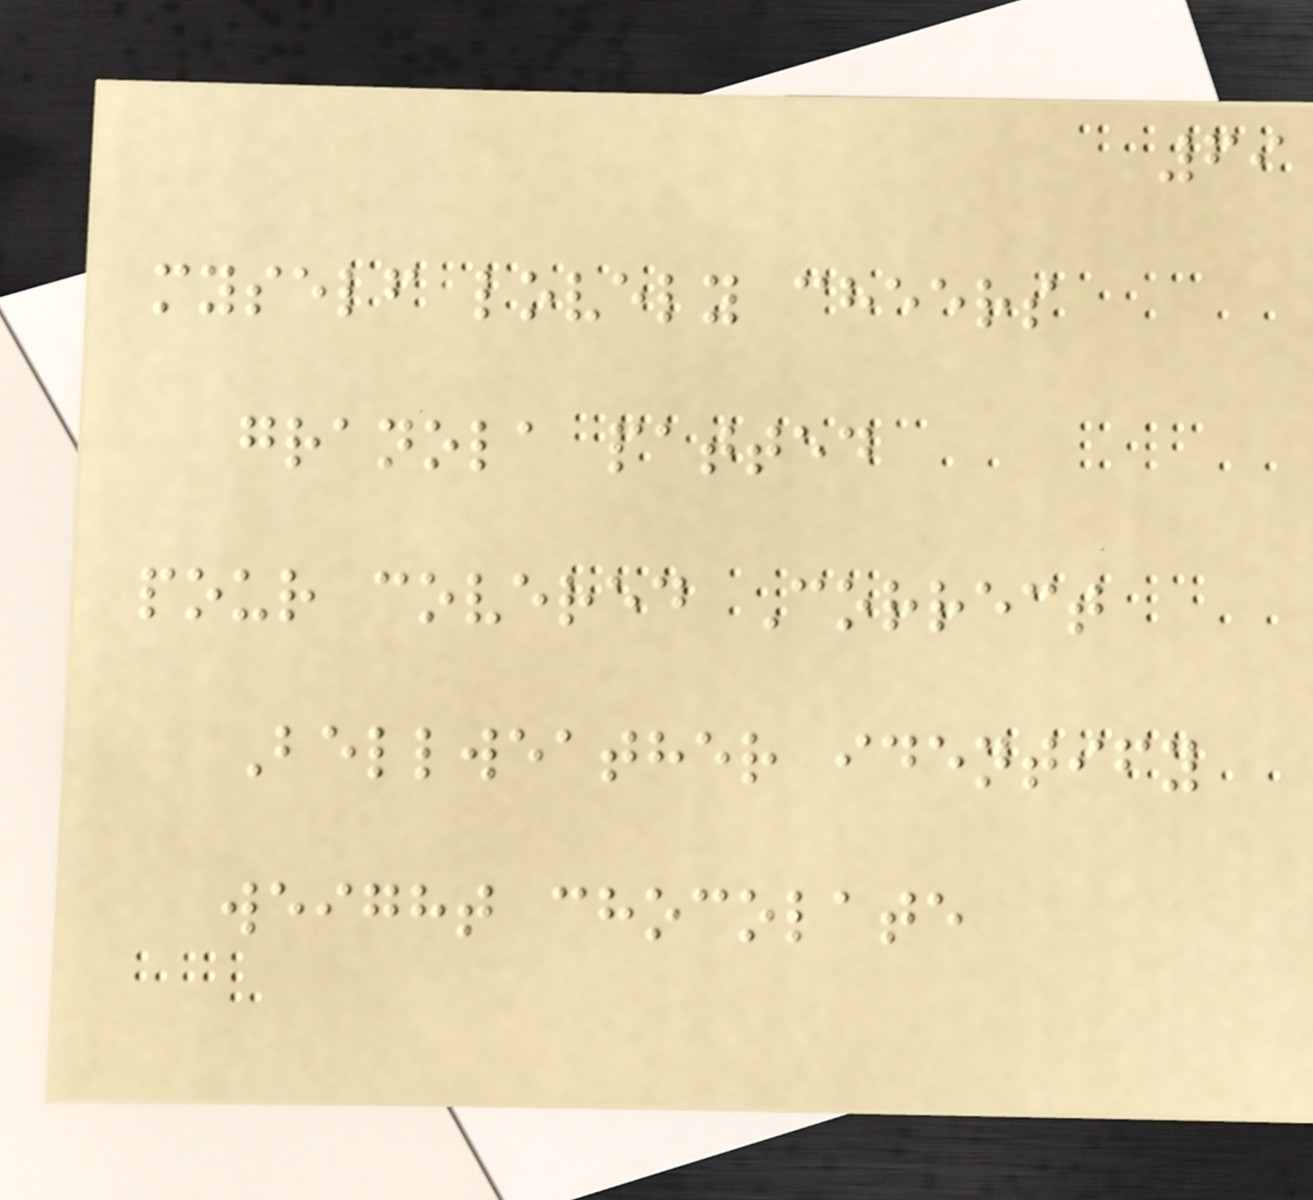69
myself lovely cheers
granola patted
pour covered Correct
Bellweather identify
weight chocolate
